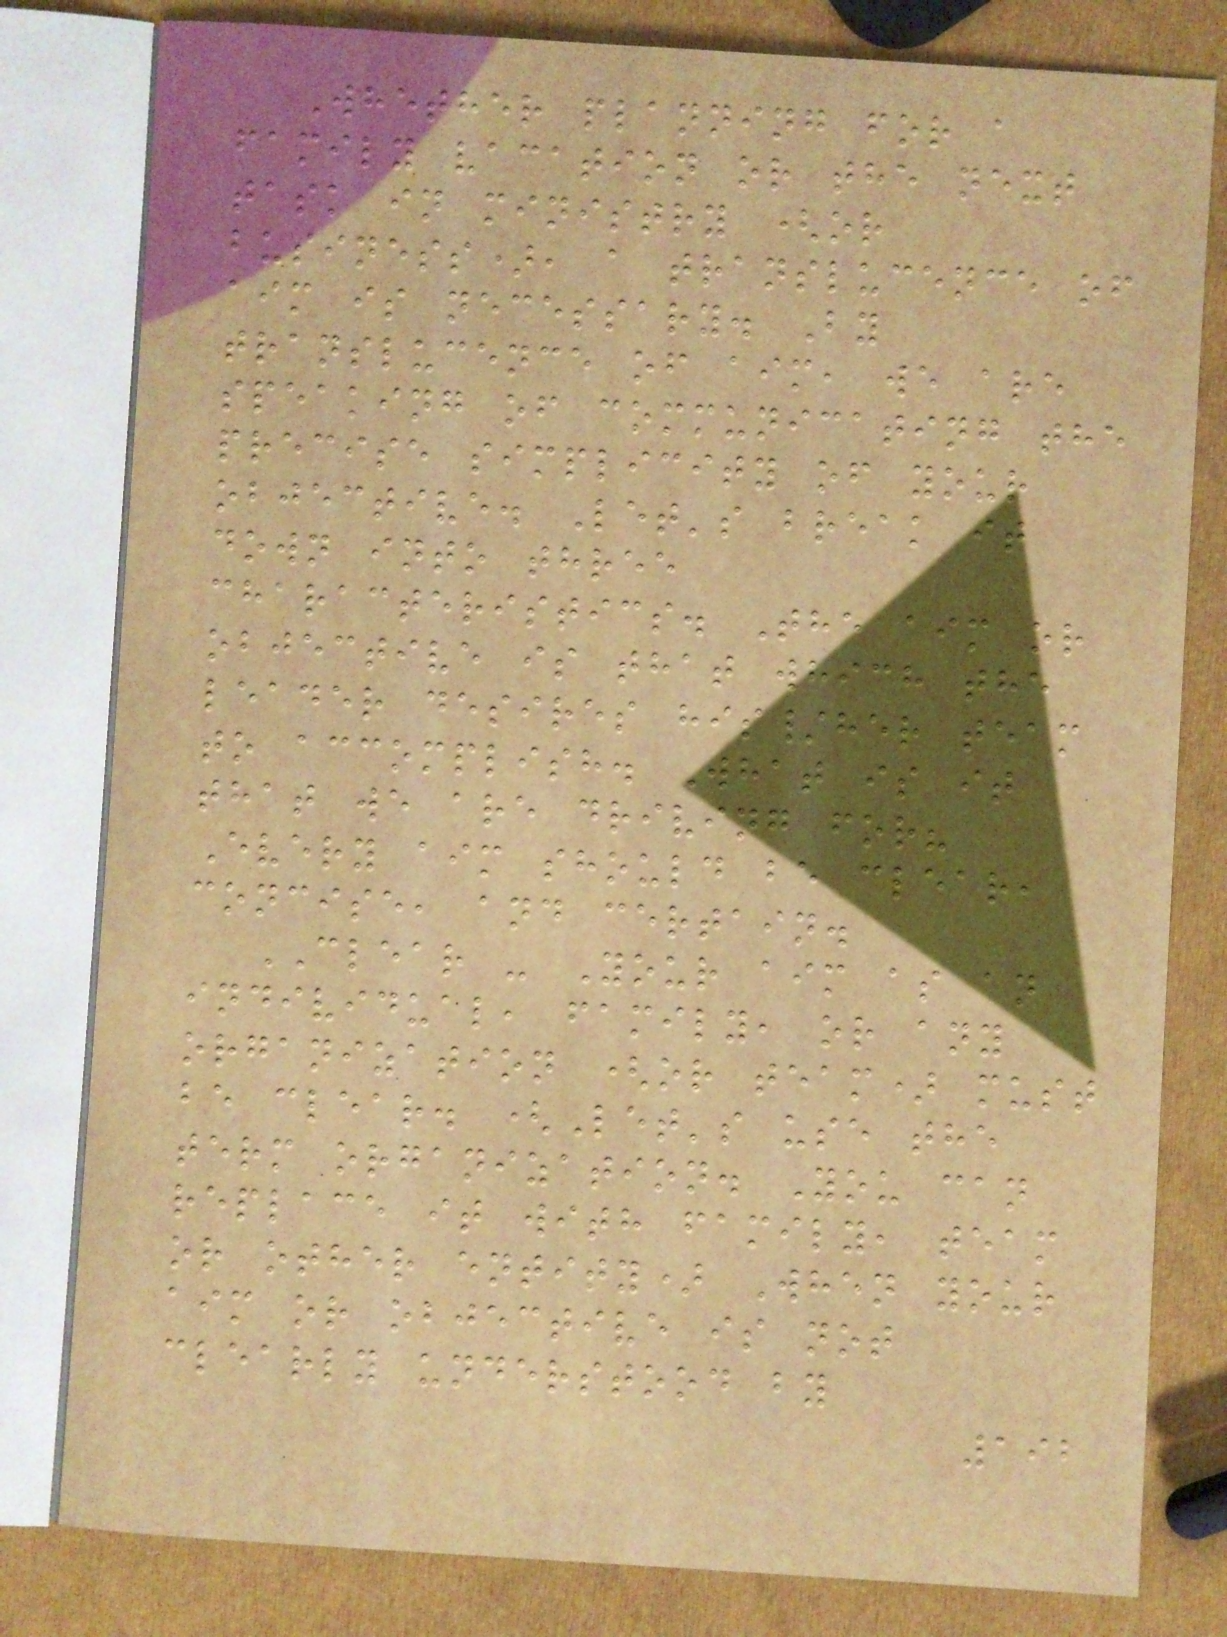Whether planning for a
family vacation or the next
task in ministry (or
business), a translucence of
aim is necessary. By
translucence of aim, we are
speaking of communicating the
precise simplicity of your
objective. Let's break it
down into three
characteristics. The aim or
objective is that which the
leader desires his/her team
to accomplish. What is it
that we are driving for?
Every aim should be clear,
concise, and certain.
CLEAR - Your aim as an
individual, family, or any
organization (or team) must
be clear. (Let's use the
term organization. You can
replace it with family, team
or other entity) When your
aim or objective is not
clearly understood by
192
